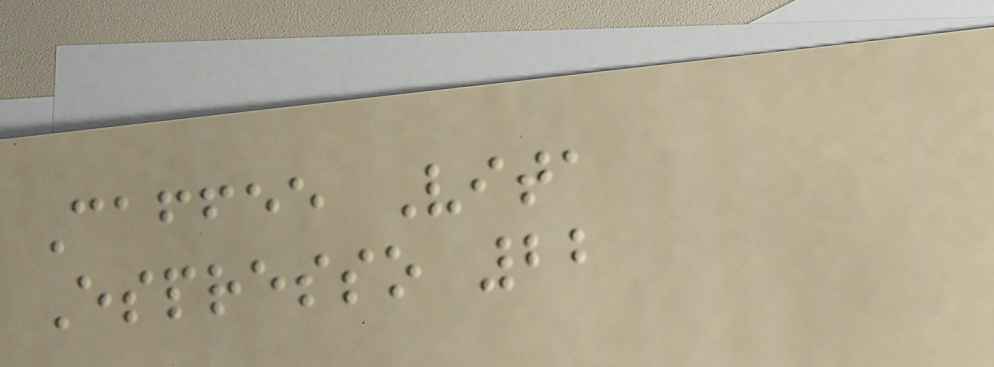Caffee Vita
Espresso 22
